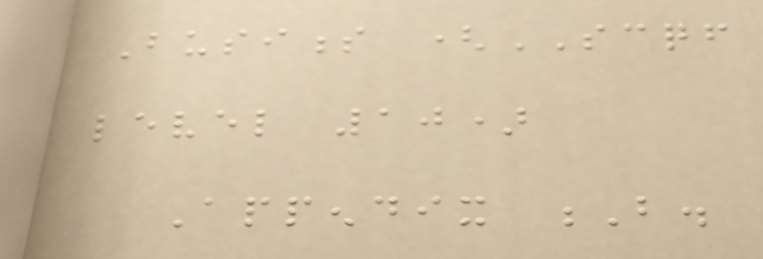Business (SCQF
level 10)
Appendix B.
